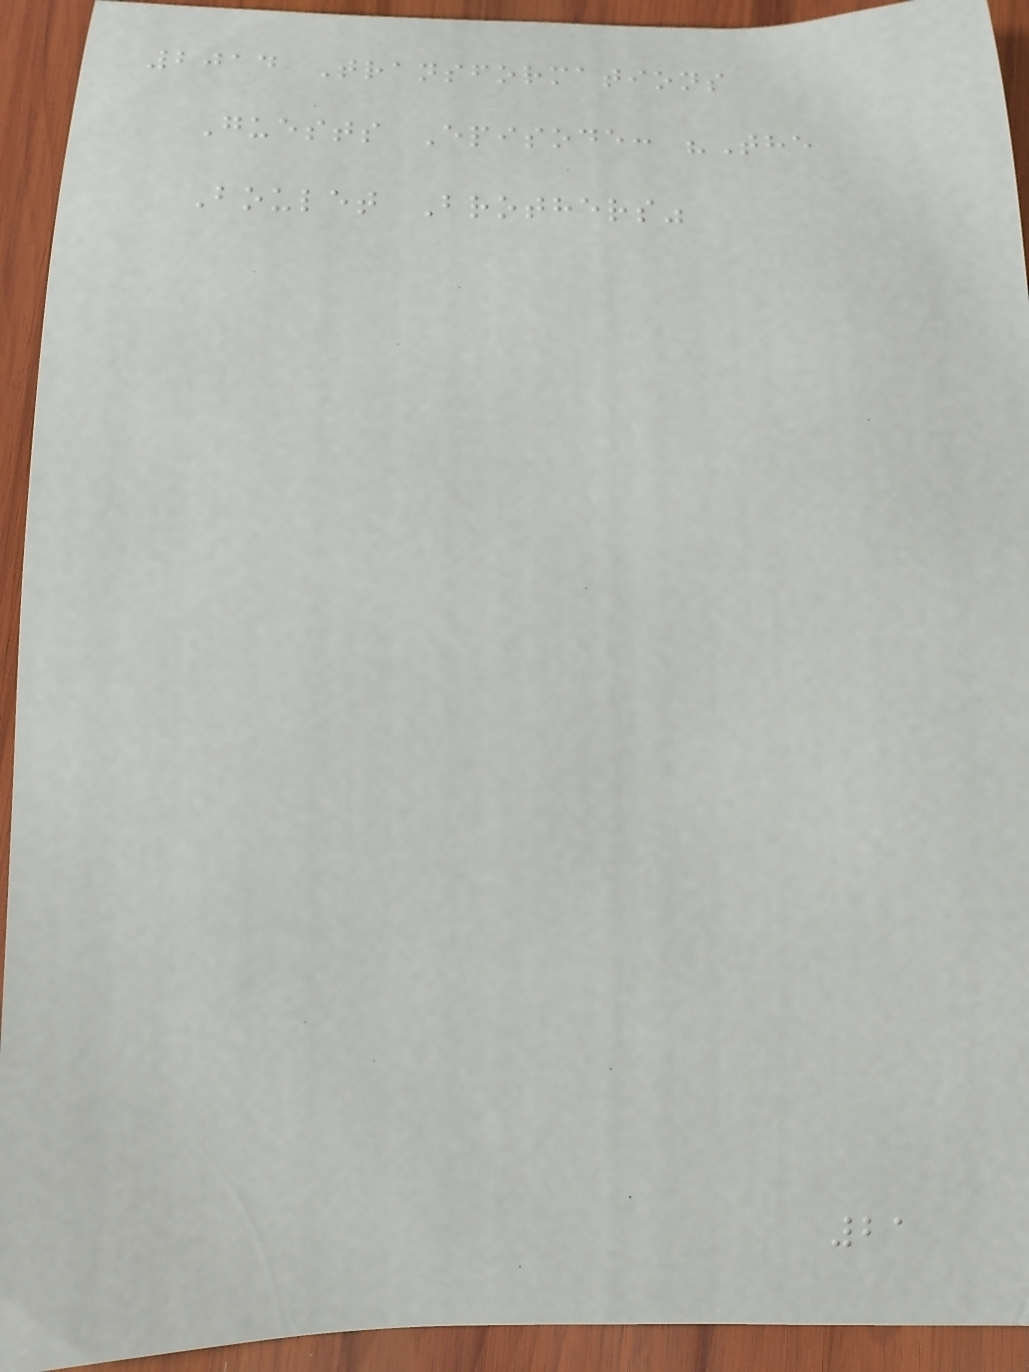2014 Transformations
Guests Episode: "The
Boulet Brothers"
21
